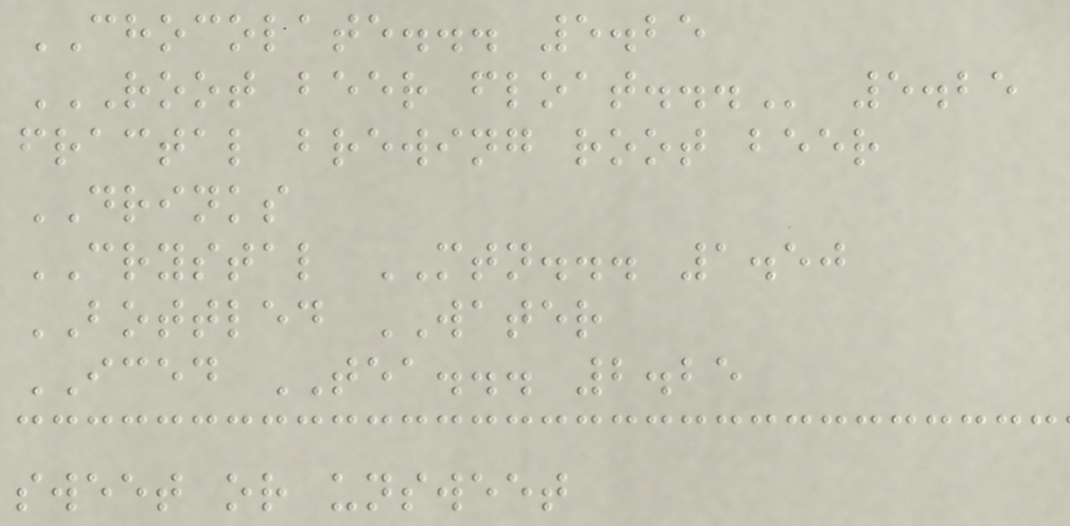CHOCOLATE... 5.25
ROOT BEER FLOAT... 5.25
fractal brewing root beer
DRINKS
CRYSTAL MTN... 1.50
BOTTLED WATER
ICED TEA... 2.25
sweet or unsweet
